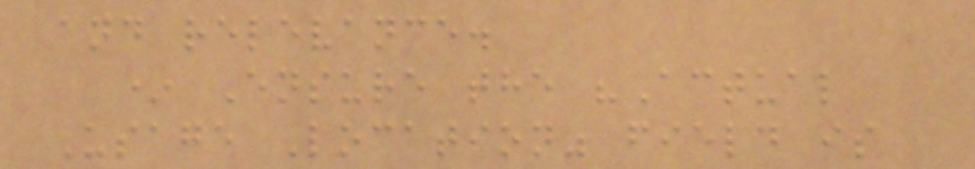and relevance.
* Ensure the "Actual
Usage Location" field is
